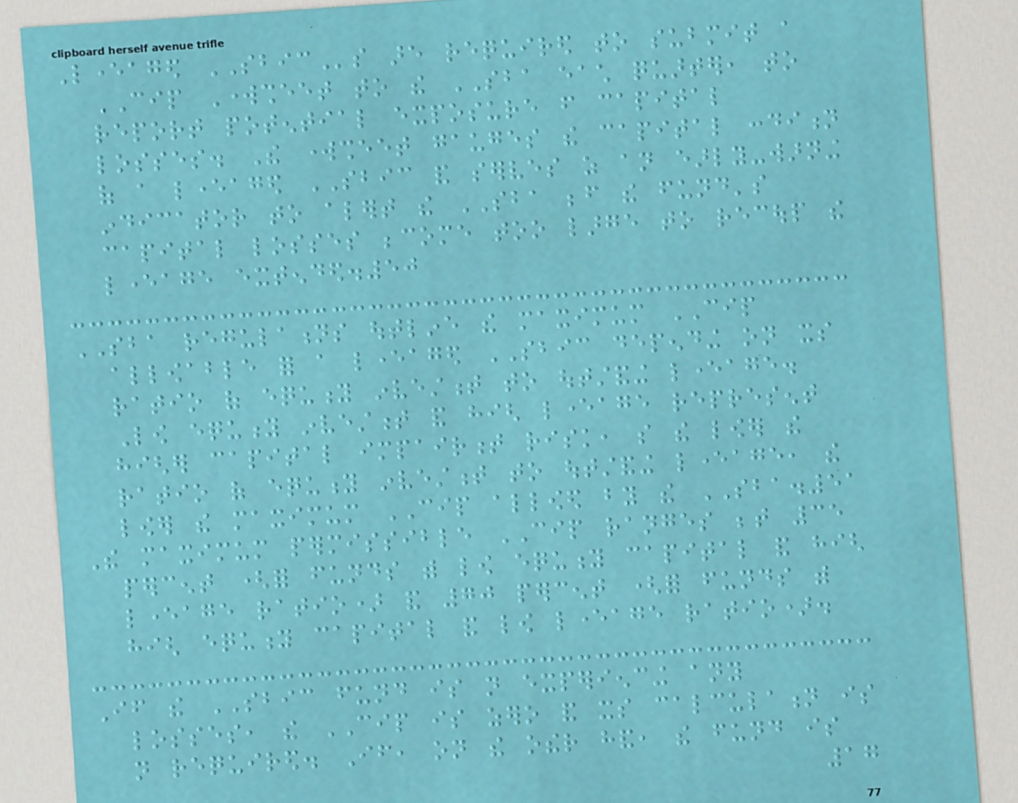Leveraged SBICs are required to submit a
CIP Worksheet to the SBA each quarter, to
report potential exposure from capital
losses. The worksheet gauges the capital condition
of a leveraged SBIC and serves as an early-warning
indicator to alert the SBA before the fund's
capital losses become too large to recoup the
leverage extended.50
SBA regulations outline the maximum CIP
allowable for a leveraged SBIC depending on its
ratio of equity investment to outstanding leverage.
Low equity investment and high leverage represent
higher capital impairment risk, so the lower the
ratio of equity investment to outstanding leverage, the
lower the maximum CIP allowed by the SBA.51
The maximum permissible CIP ranges between 35
percent (for funds with low equity capital and high
leverage ratio) and 70 percent (for funds with
high equity capital and low leverage ratio).
If the SBIC fund is not experiencing any
losses, the CIP is zero and its calculation is
not required. If, on the other hand, the fund is
17
